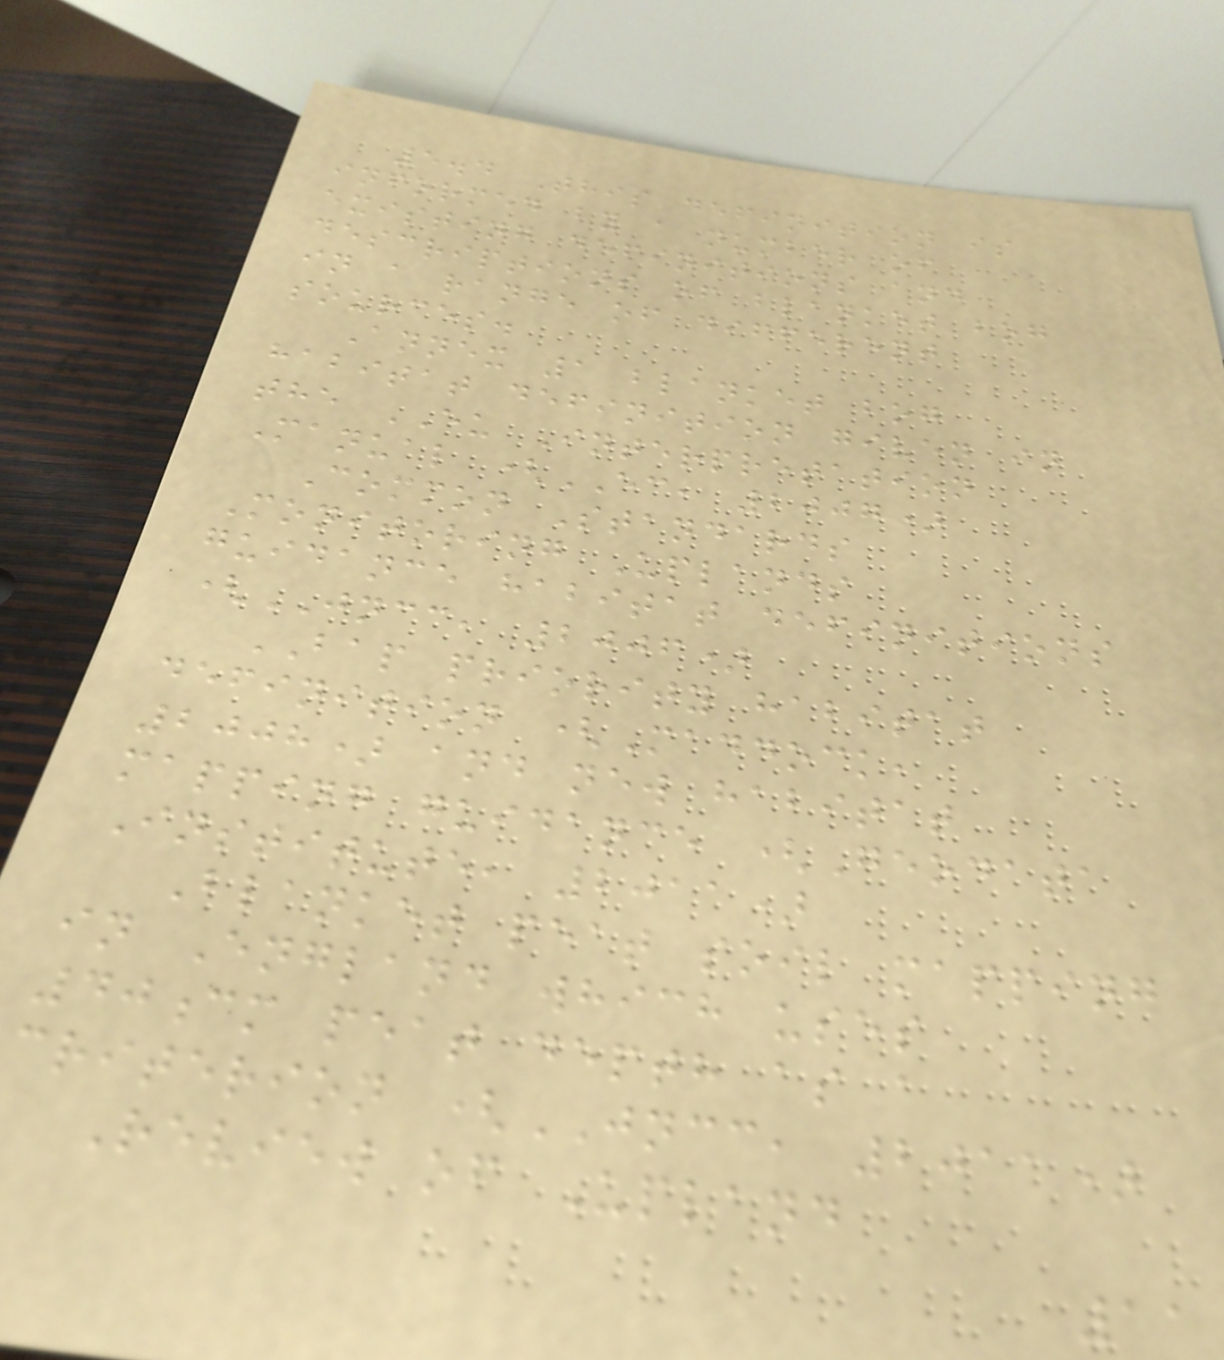5.4 This definition is
informed by a number of
existing definitions and
descriptions of blanket bog
in a range of different
sources.
Annex 1 blanket bog
habitat definition given in
the EU Interpretation
Manual (EC, 2007)
Common Standards
Monitoring Uplands
guidance habitat definitions
(JNCC, 2006)
BAP priority habitat
definition (Maddock,
2008) and new habitat
mapping guidance (Geodata
Institute, 2011)
Blanket peat soil mapping
in England which uses
40cm peat depth as a
criterion (JNCC, 2011)
Review of Upland
11
